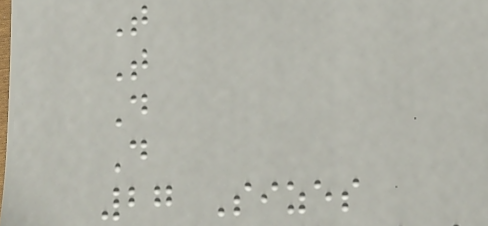T
T
D
D
27 Sizes
